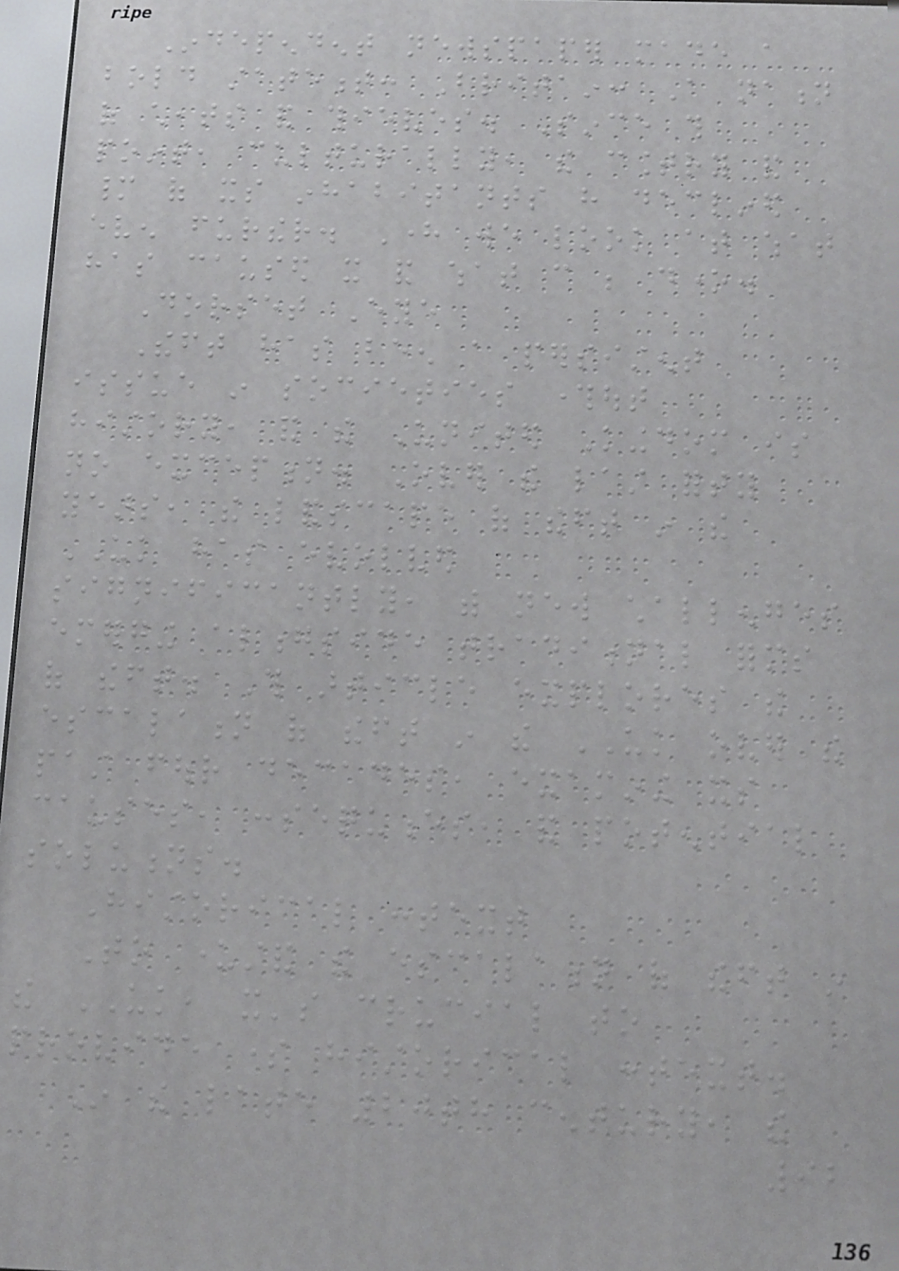Independent newspaper made a
bold statement: Britain: A nation
of cheats and thieves. Since this
point, culturally, the country and
many of its inhabitants have declined
even further. Here we look at what
has caused it and what can be done.
Dorset Eye
Theft has been a persistent
issue in societies throughout
history, and the United Kingdom is
no exception. Over the last forty
years, the landscape of theft in the
UK has evolved
significantly, with new challenges
emerging alongside traditional forms
of theft. This article explores the
escalation of theft in the UK over the
past four decades, examining its
causes, consequences, and potential
solutions.
Historical context
To understand the escalation of theft in
the UK, it's crucial to
provide some historical context.
In the late 20th century, the
92
